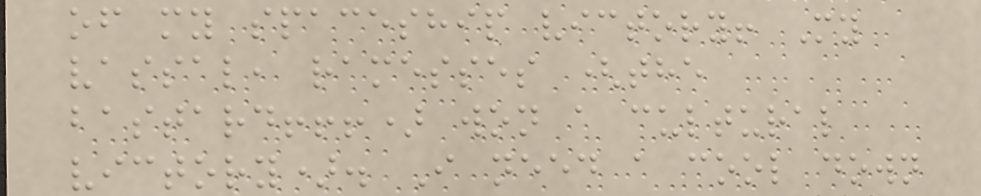of my spaceship victory! My
vassal, ramesses (the
bastard!!!) won a cultural
victory). I need a cool down
